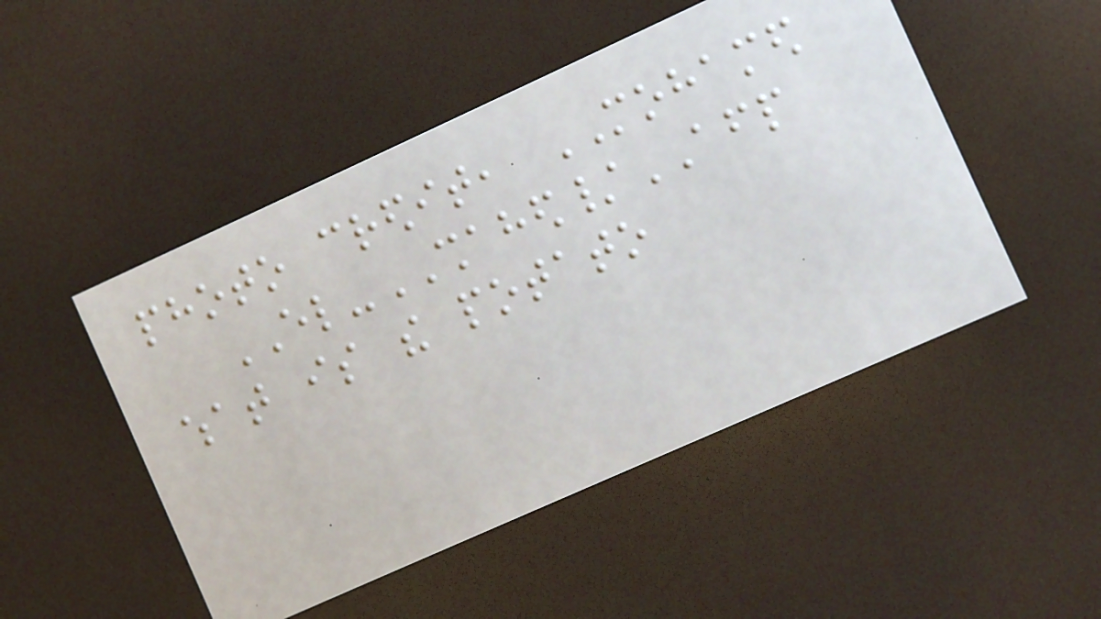photo credit, MOHAMED
EL-SHAHED/AFP
what is the potato
